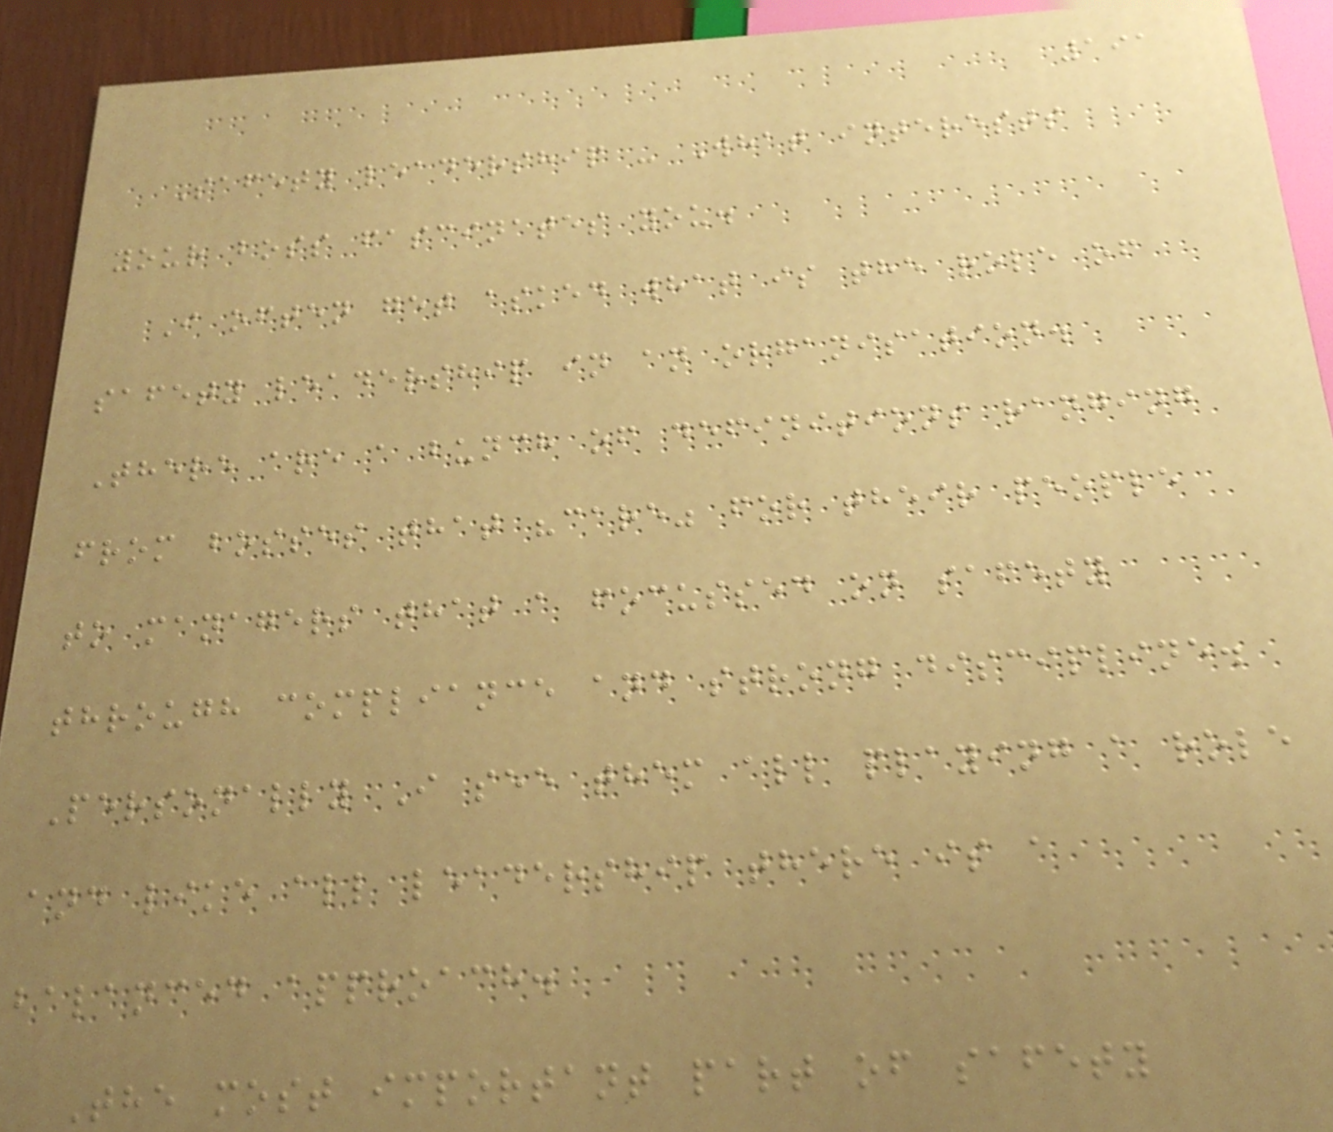191
Safety leadership - What interests
your boss fascinates you.
I often get asked what is the role of
safety leadership in an organisation.
There are a bunch of definitions ranging
from bosses that "care" for their people
to managers that a focussed on safety
through compliance and strong discipline.
Personally I see them all playing a role
and like all leadership there is a
balanced approach.
The most important part of safety
